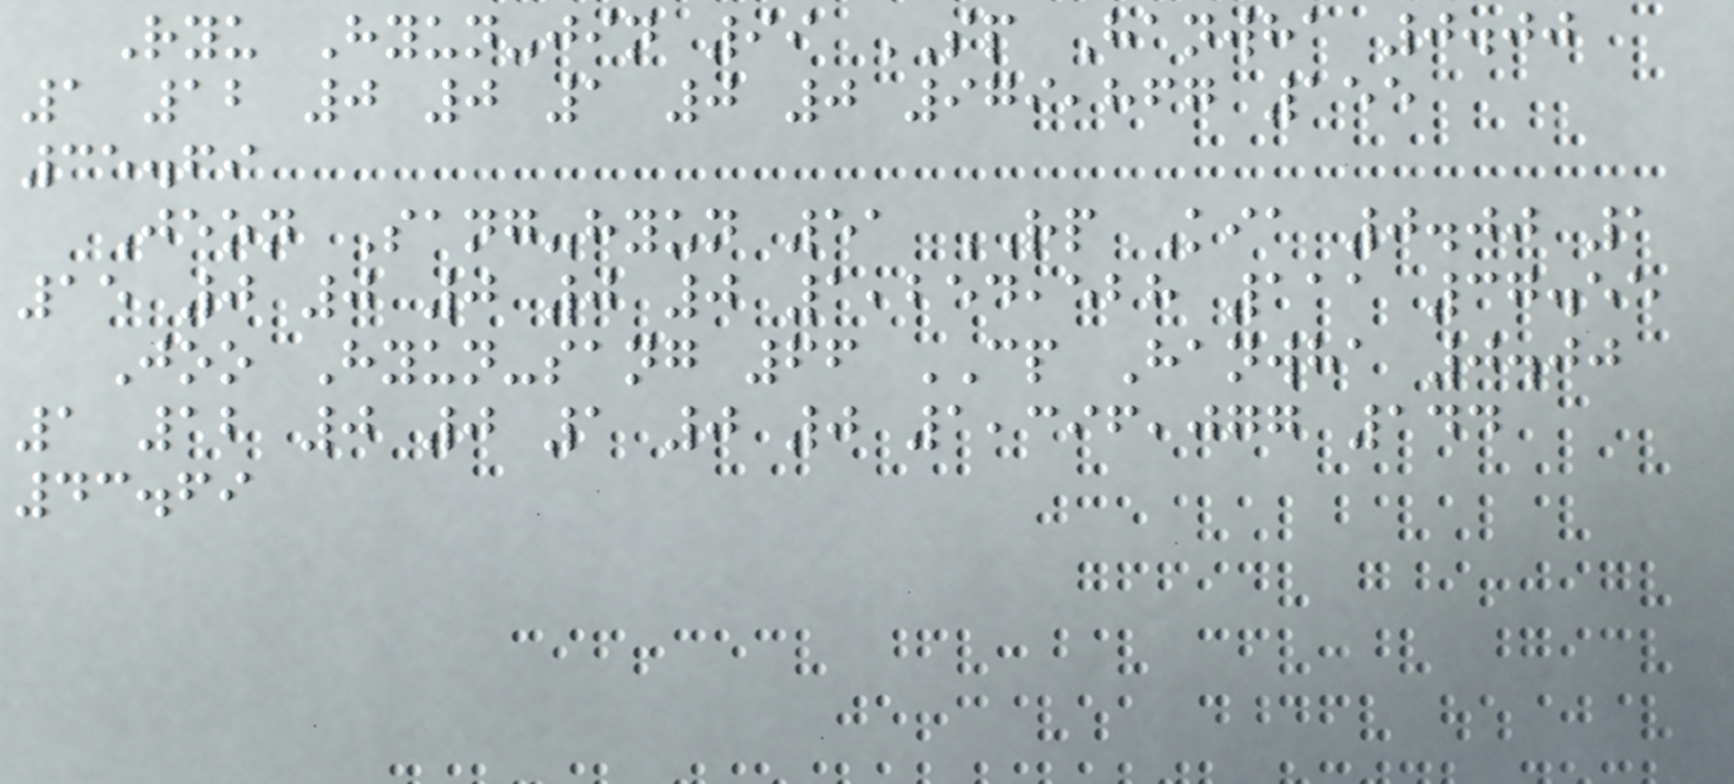Ryu Hyun-jin 99 SP Hanwha 0.00
1 12 0 0 1 0 0 979,867 155
35.69
Jeon Sang-hyun 51 RP Kia 0.00 1
15 0 0 0 0 0 1,254,528 111 37.55
Joo Hyun-sang 66 CP Hanwha 0.00
1 12 0 0 1 0 0 1,396,077 144
43.69
